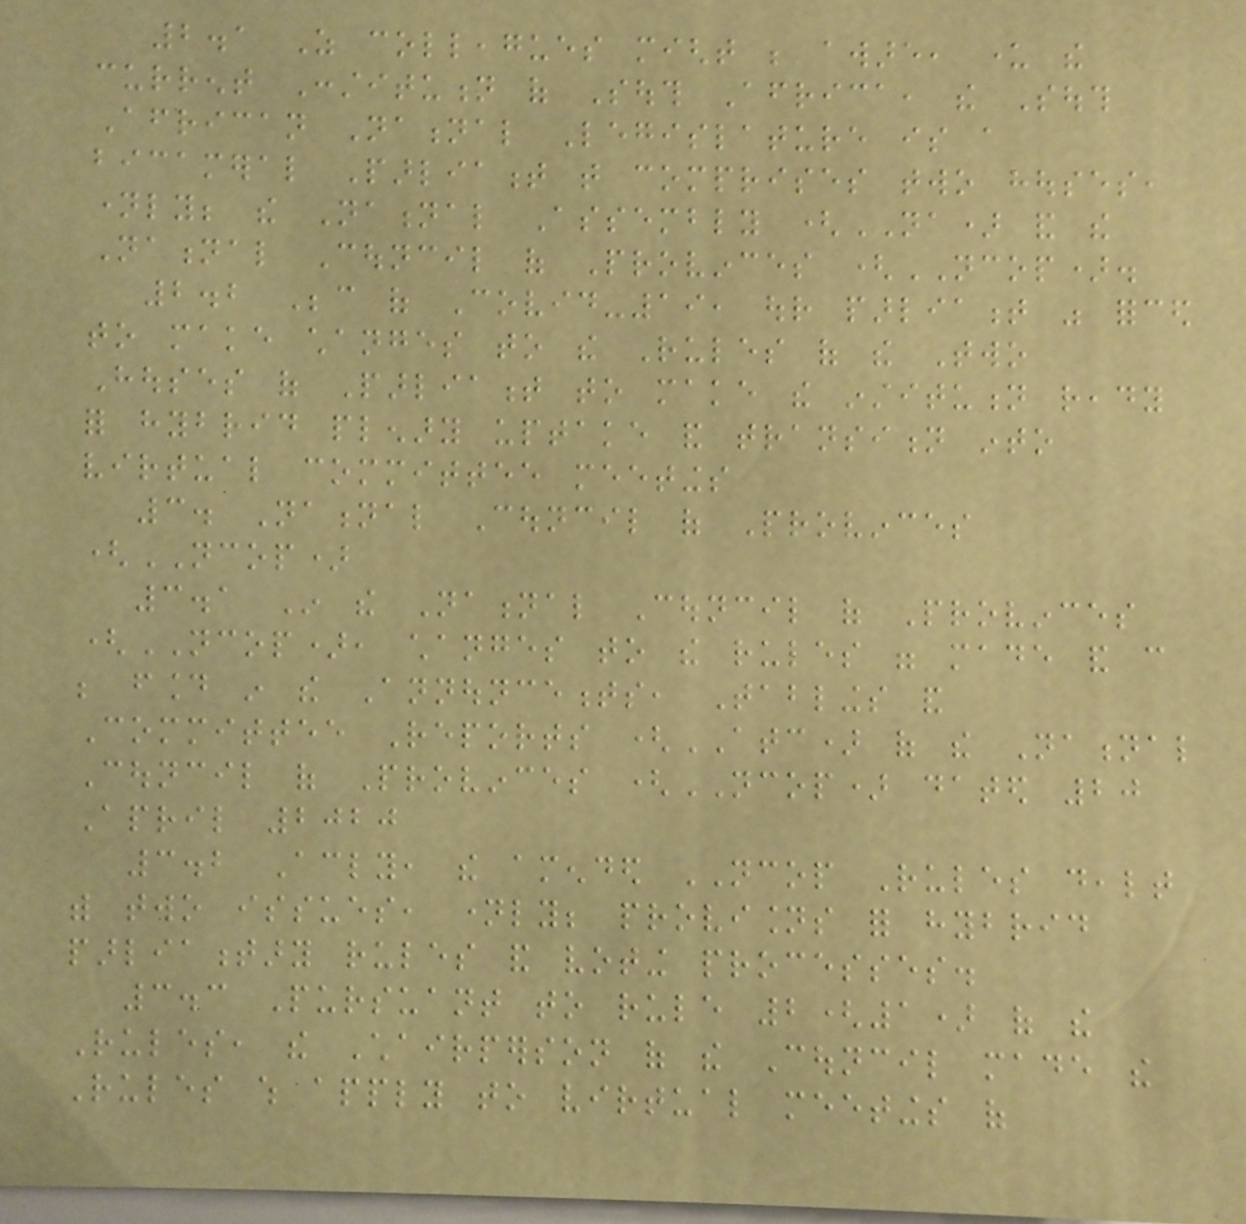2.1 As colleagues might be aware, under the
current Constitution of South Africa, the South
African National Legislature is a
bicameral Parliament that comprises two houses,
namely; the National Assembly (NA) and the
National Council of Provinces (NCOP).
2.2 Because of Covid-19, our parliament was forced
to make changes to the Rules of the Two
Houses of Parliament to make the institution ready
for hybrid plenary uptake and transition into
virtual committee meetings
3. National Council of Provinces
(NCOP)
3.1 In the National Council of Provinces
(NCOP), changes to the rules were made and can
be found in the Announcements, Tablings and
Committee Reports (ATC) of the National
Council of Provinces (NCOP) dated 20
April 2020
3.2 Accordingly, the amended NCOP Rules dealt
with two issues, namely; provisions for hybrid
parliamentary rules and voting processes.
3.3 Pursuant to rule 2(1) of the
Rules, the Chairperson of the Council made the
Rules which apply to virtual meetings of
